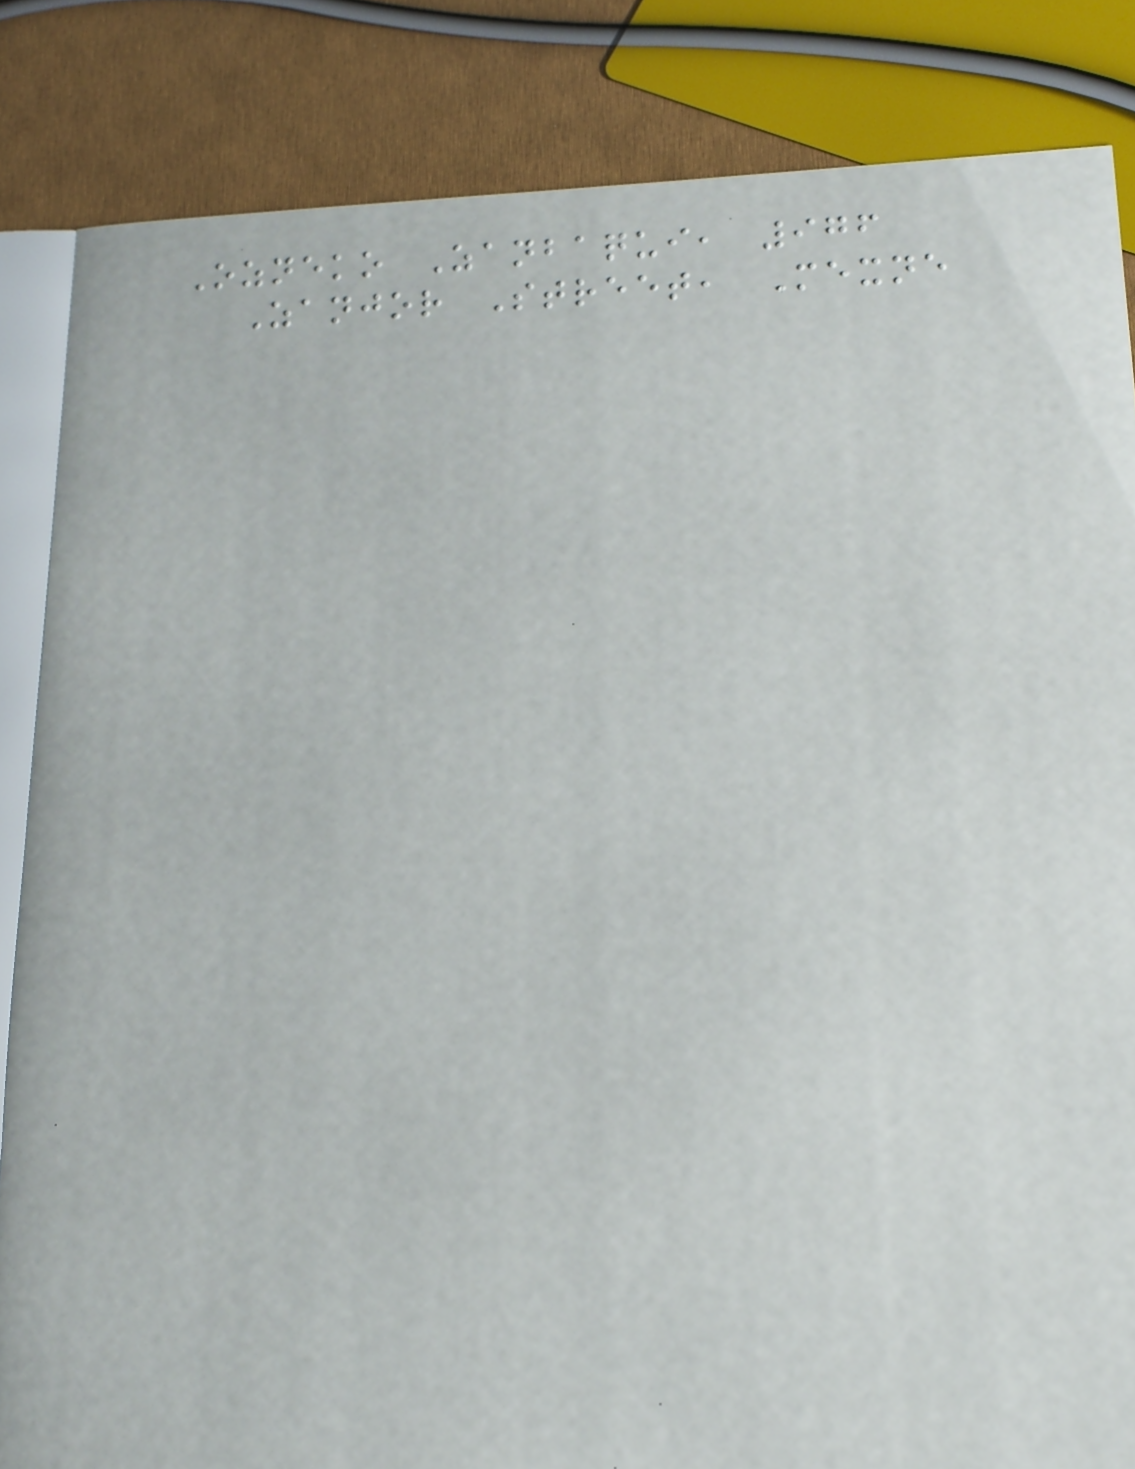Ozneko Zanbaqui, 976
Zanjor Street, Mexne
